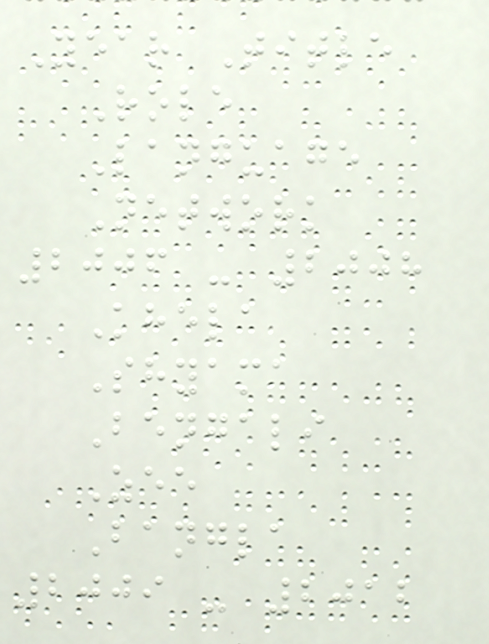Year Title
Role
Language
Network
2006 - 2008
Khela
Shyama
Bengali
Zee
Bangla
2009 - 2012
